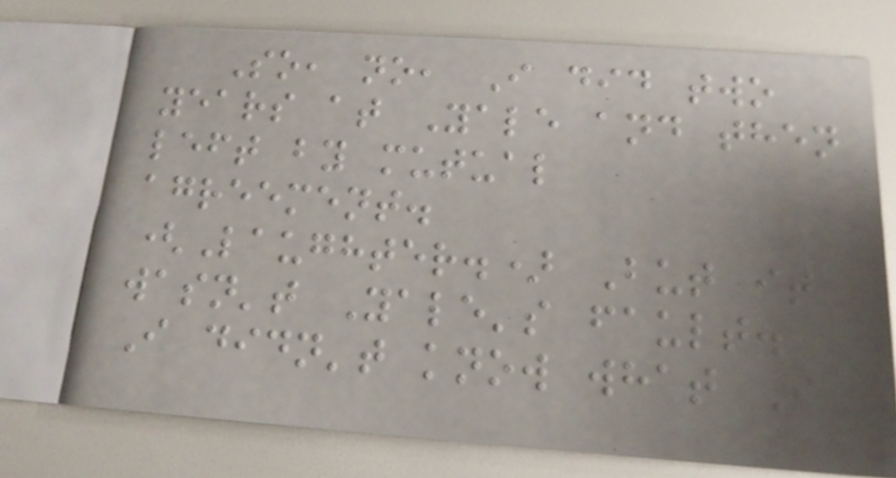So, no, I did two
years at Yale and then
left by mutual
agreement.
(Laughter.) But it
wasn't Yale's fault.
I didn't know what I
